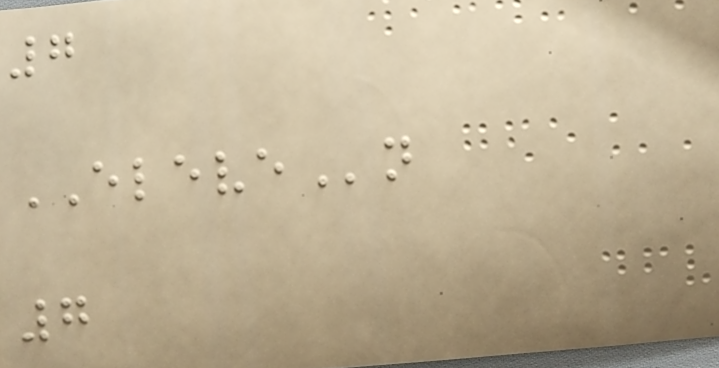7
ELEVEn
7
